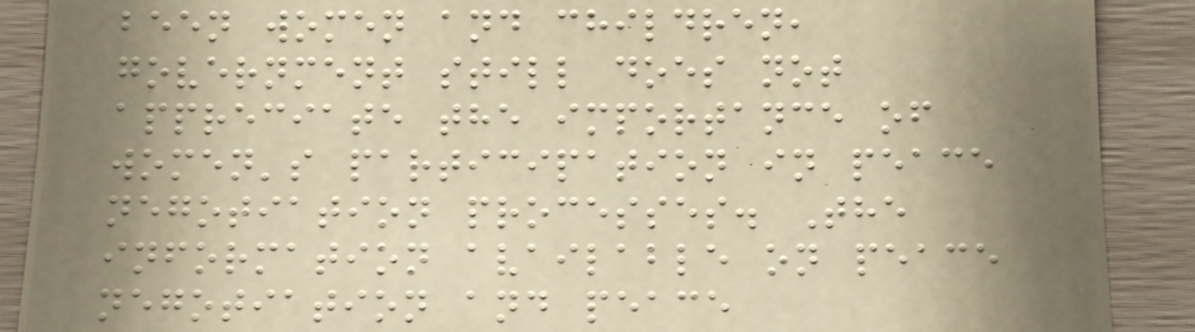been women and children,
government still does not
appreciate the importance of
women's participation in peace
negotiation processes. The
information available on peace
negotiation and peace
